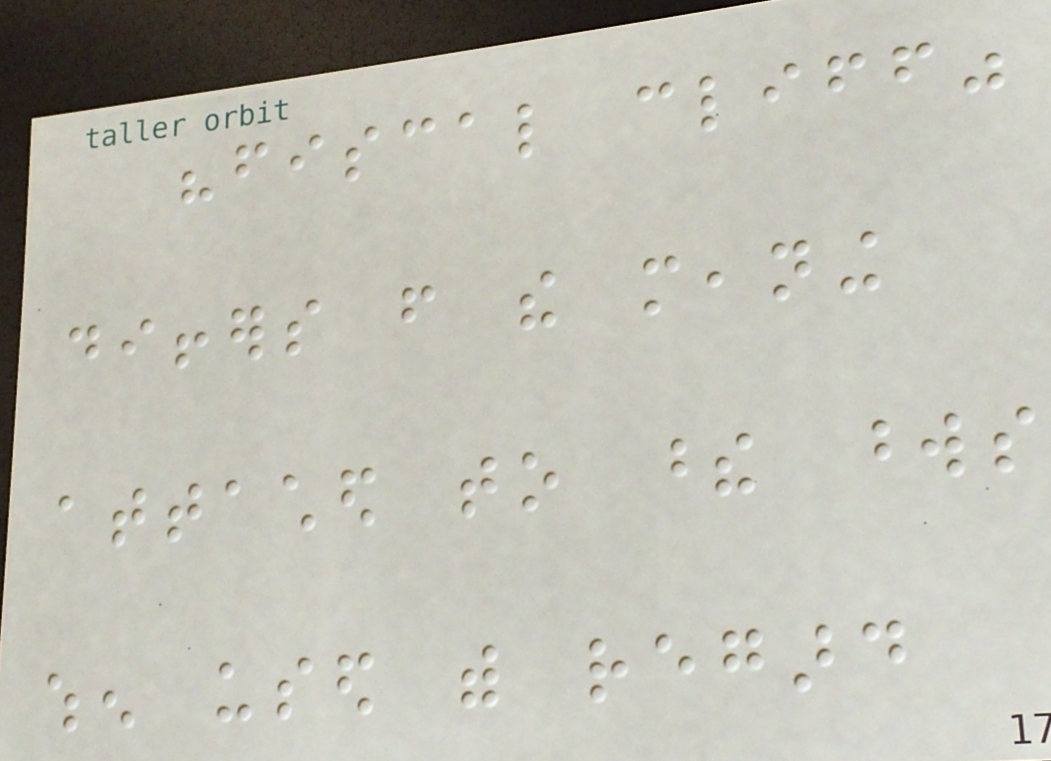"fiscal cliff"
differs from the meaning
attached to these words
when used with regard
